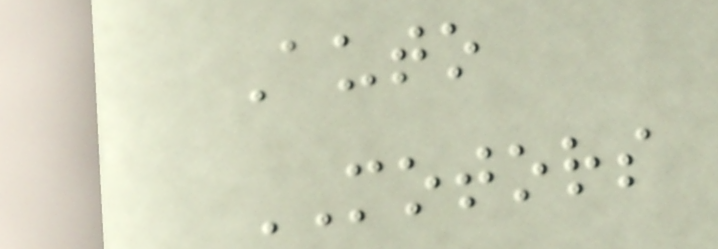Auto
MOTORS
